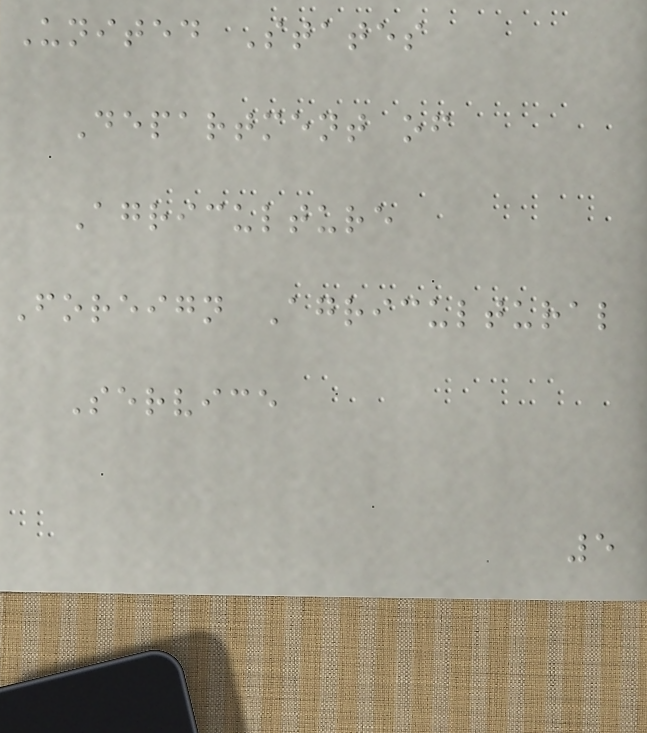United States
Department of
Agriculture
Foreign Agricultural
Service
5
